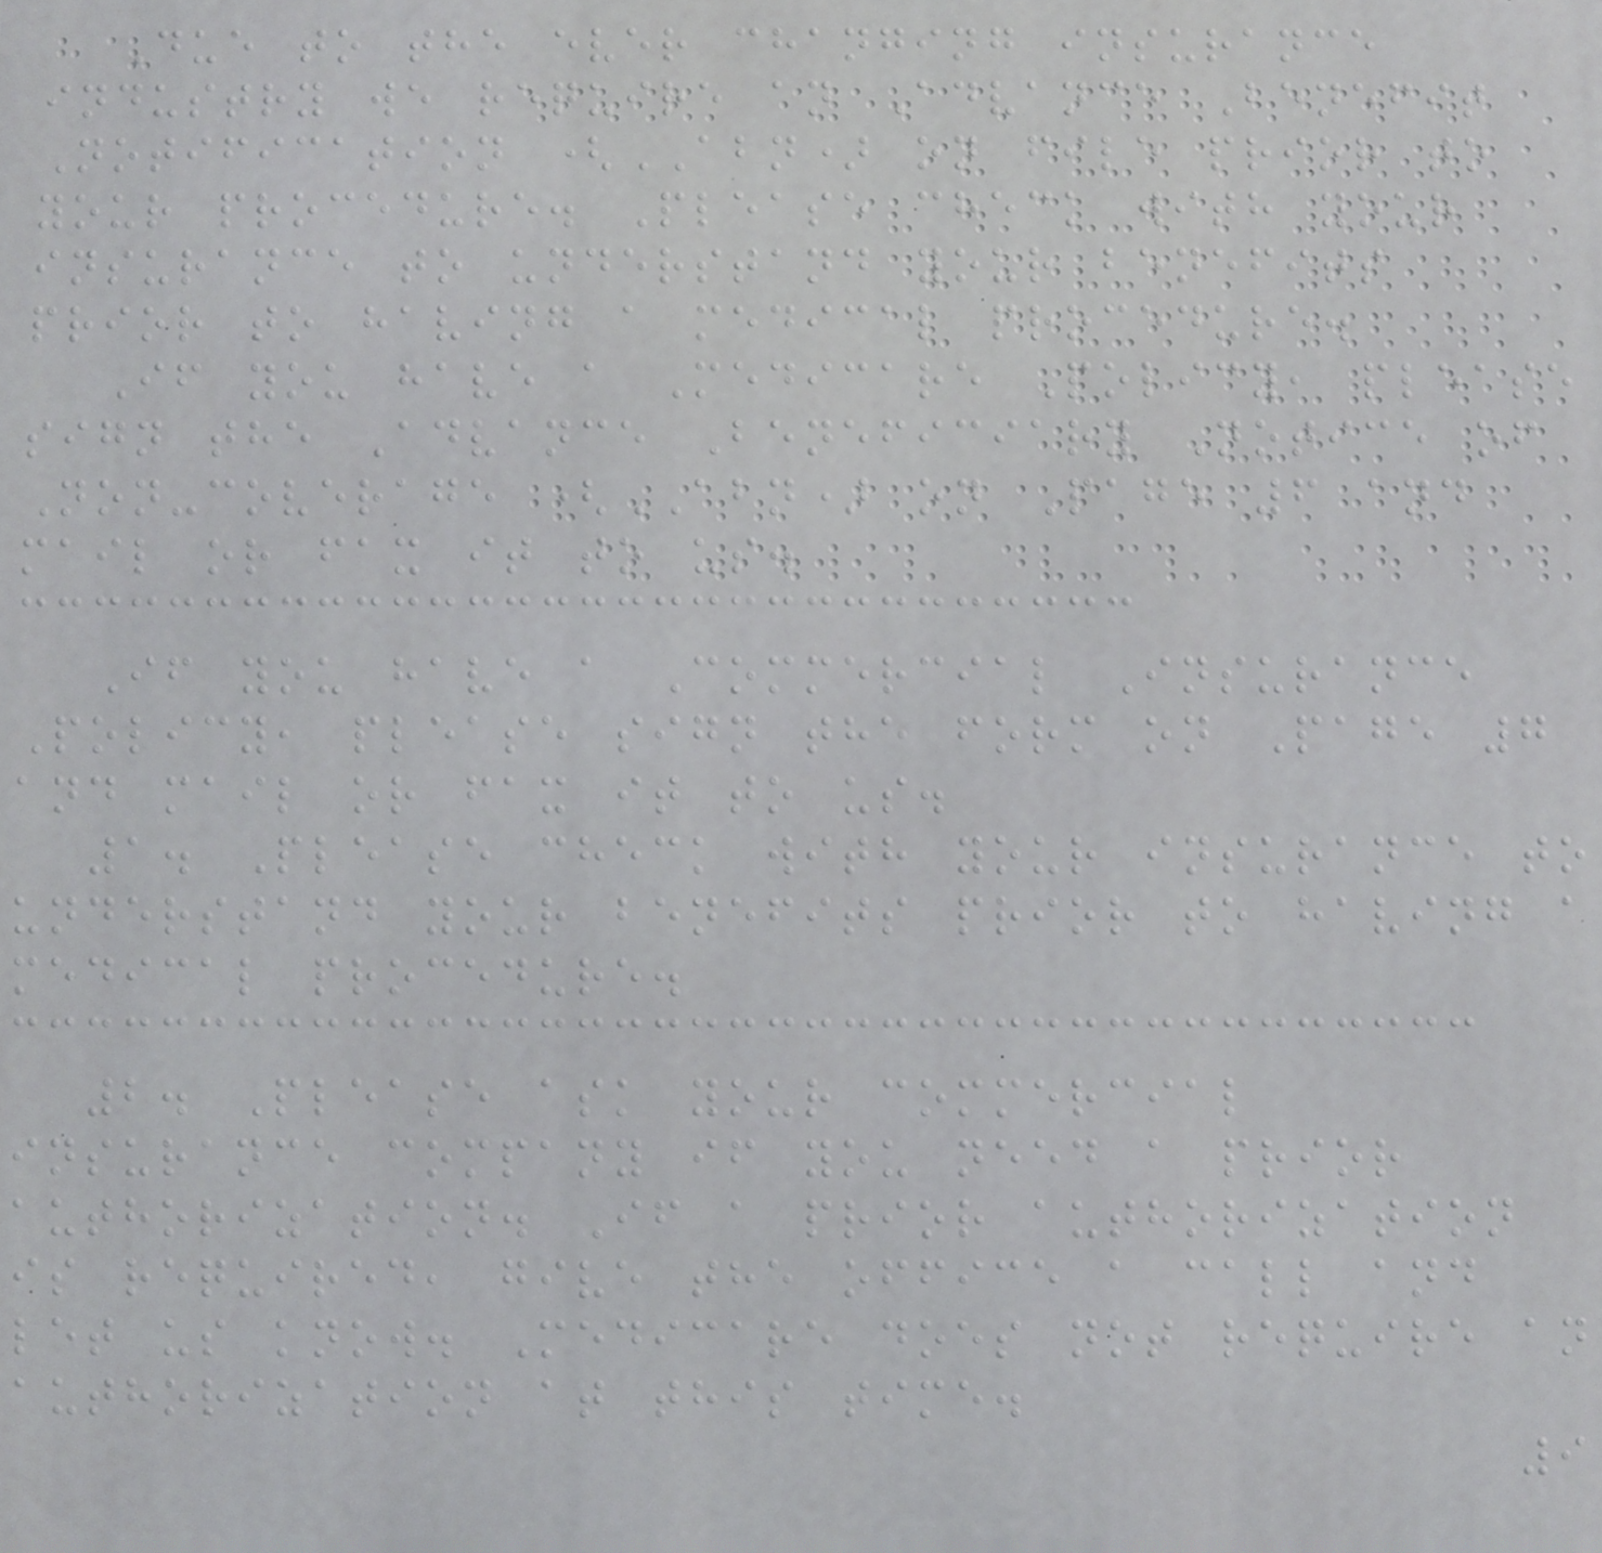Due to the ever changing insurance
industry we require an Advance Benefit
Notification (ABN) on file prior to
your procedure. Please check with your
insurance to understand your benefits
prior to having a medical procedure.
If you have a Medicare Policy, please
sign the Advance Beneficiary Notice of
Non-coverage (ABN) on Page 6 and
mail or fax it to us.
If you have a Commercial Insurance
Policy, please sign the form on Page 7
and mail or fax it to us.
1. Please check with your insurance to
understand your benefits prior to having a
medical procedure.
2. Please ask your commercial
insurance company if you need a prior
authorization. If a prior authorization
is required, give the office a call and
let us know. Medicare does not require an
authorization at this time.
9
